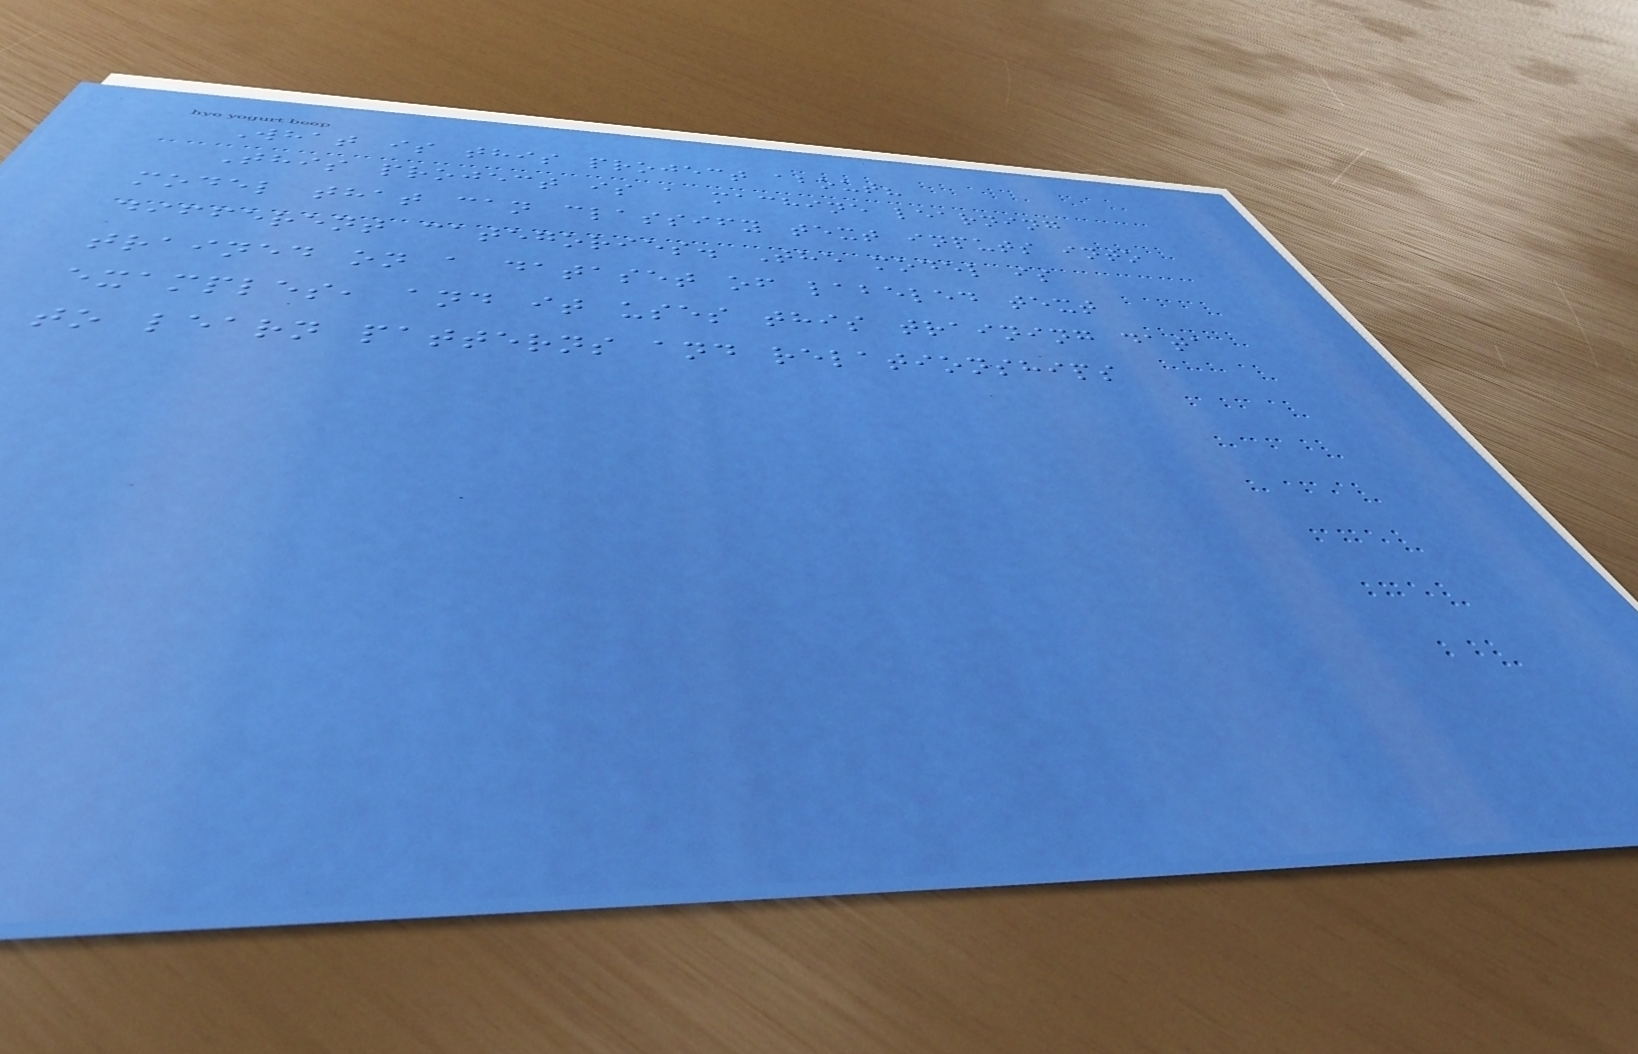What is this project about?
This project is a machine learning
model that can classify text inputs into
different categories. The model is
trained on a dataset of labeled text
examples, and it uses this training data
to learn patterns and relationships
